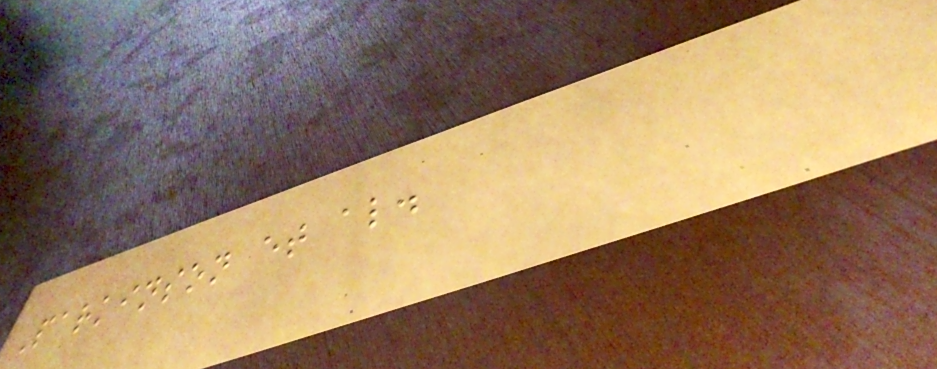Parkinson et al.
